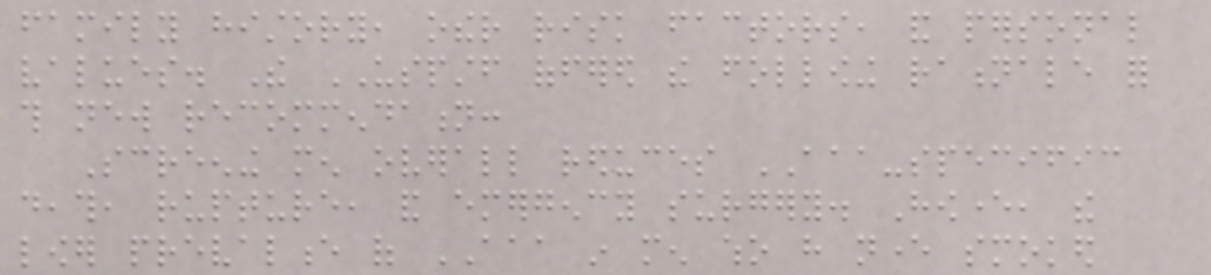family history, other risk factors, and personal
values. The USPSTF offered the following rationale for
this new recommendation:
Screening men overall reduces AAA-specific
death, rupture, and emergency surgery. However, the
lower prevalence of AAA in men who have never smoked
